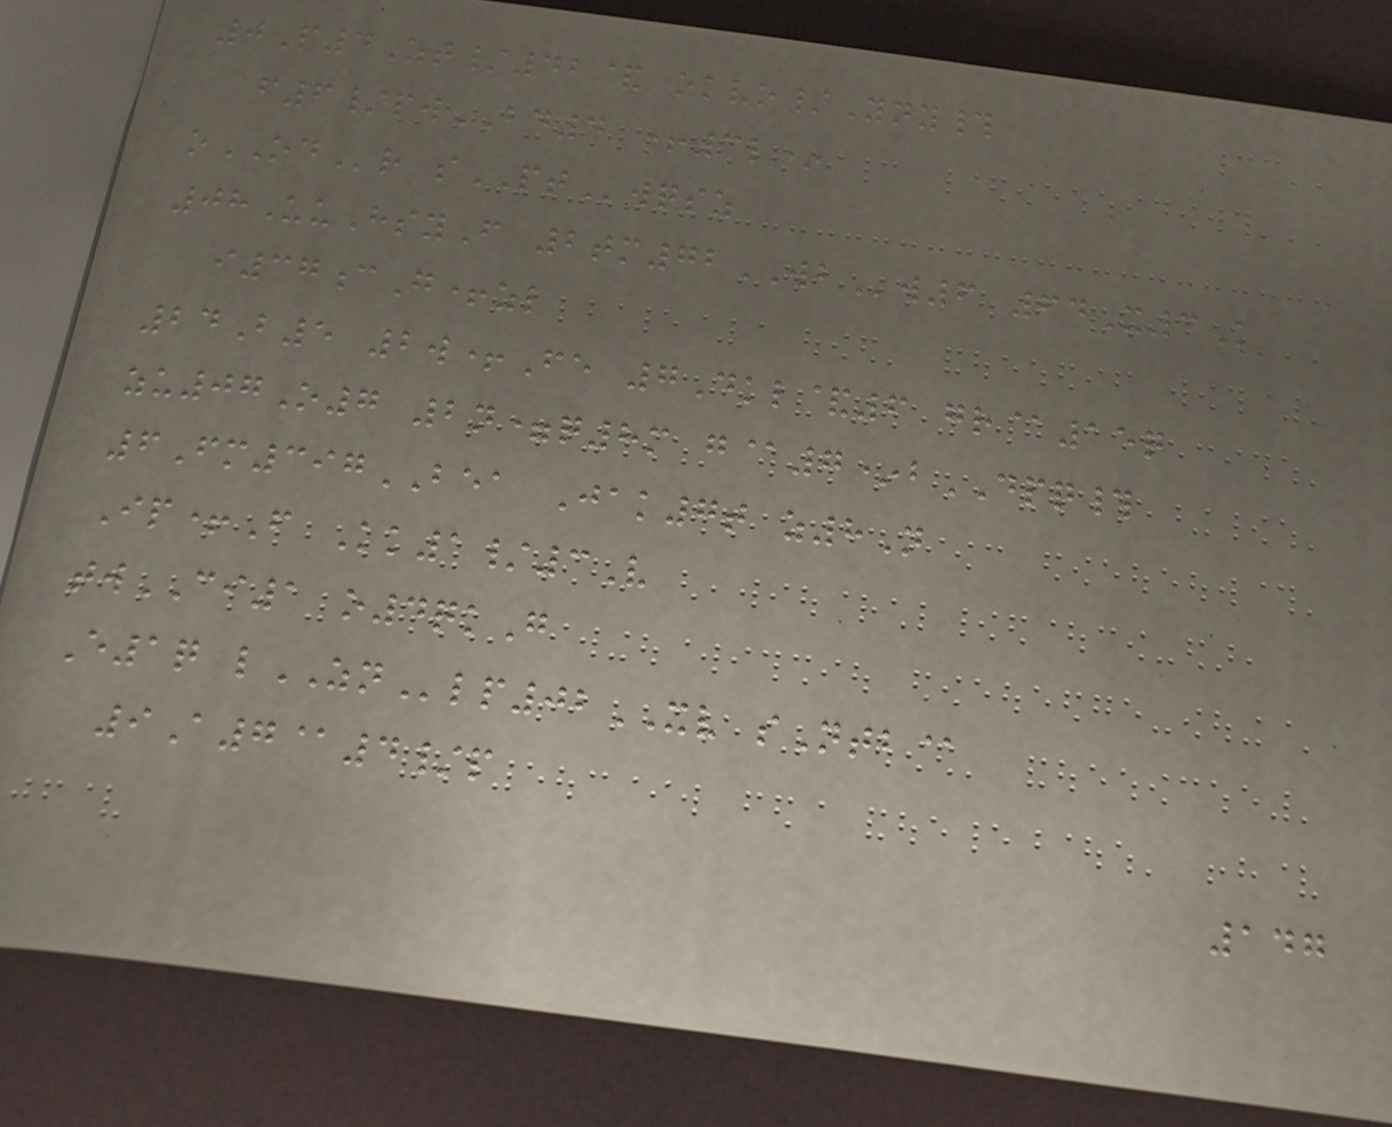0P4Zt/42& okvo/Yny#
f6/pwBD4 +3l*
oODr sPTwqsz
08UuHsyF 2tm72WBw6 64X3K
i37cG+zl
24B5 2w+Fe 7Dkl&6 gr@15q
zu07O7 2n=q8m g@7*bDPQ#
6Fm397BEA Jak7t z8N
Ip+F Kk1/3V
twCI1 o4qkG
E1q lZNlp02XV sNtb@
9A7@4/p
147
